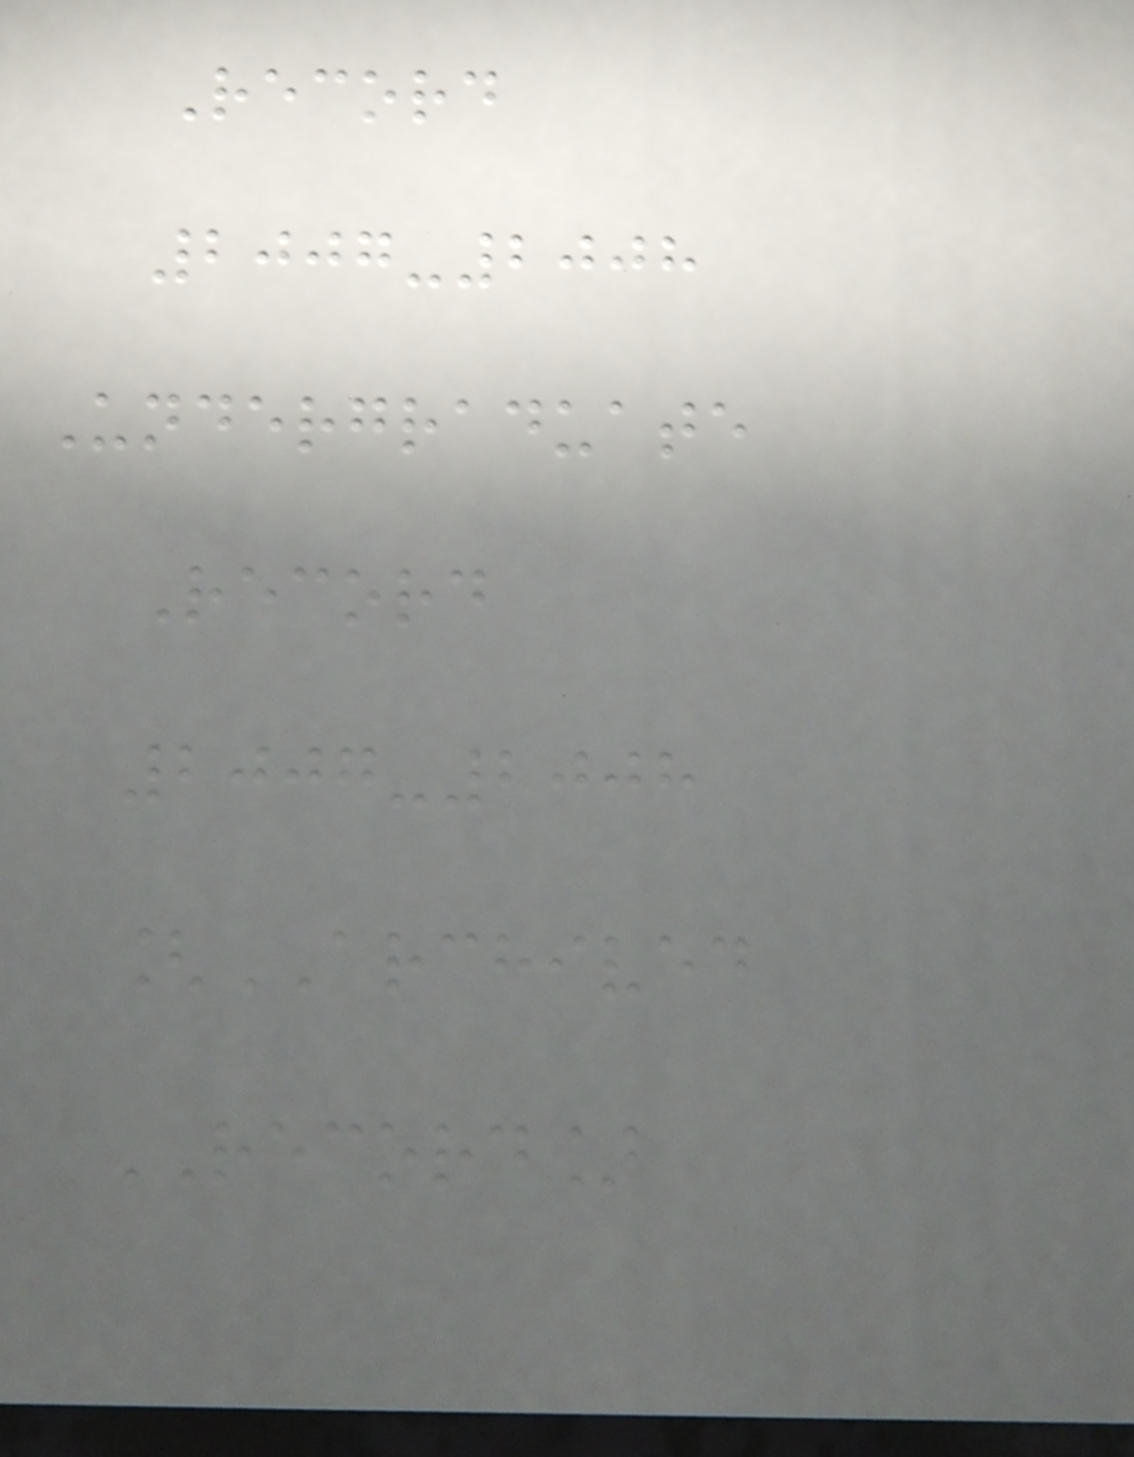Record
2007-2008
Undergraduate
Record
2007-2008
[ARCHIVED
RECORD]
